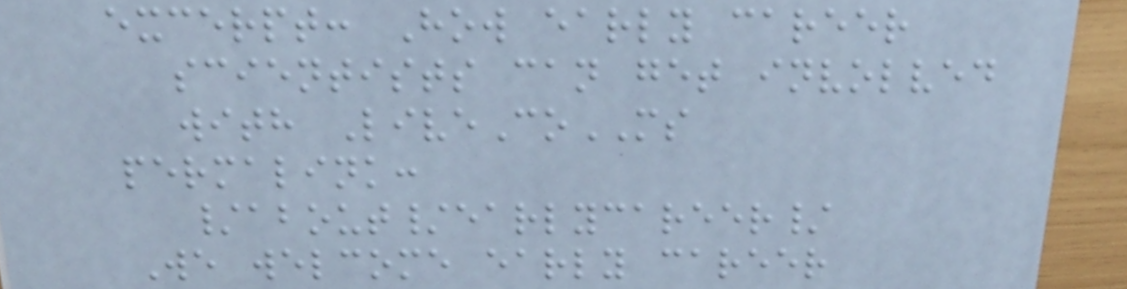excerpt: How early career
scientists can get involved
with LiveCoMS
permalink:
/about/earlycareer/
We welcome early career
